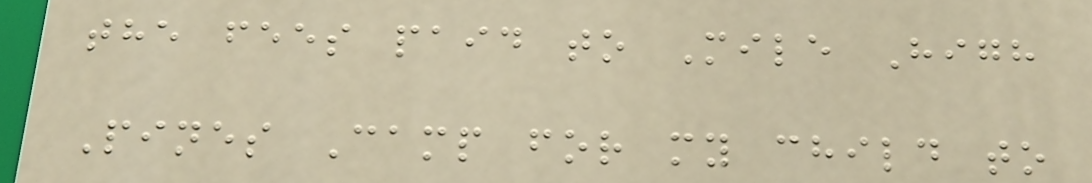the fees paid to Mile High
Pines Camp for my child to
